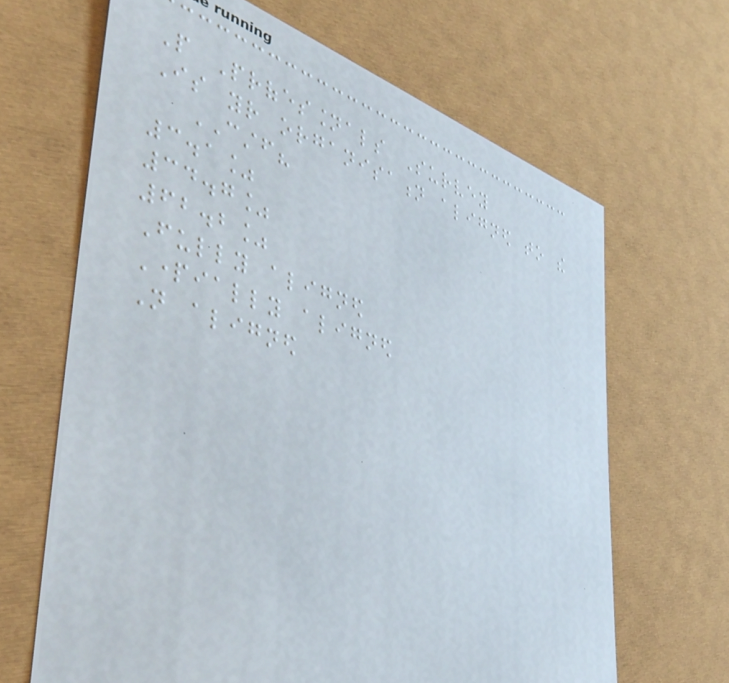People Professionals Survey
Is your organisation aligned to the
CSTF?
3.1%
34.7%
62.2%
Fully aligned
Partially aligned
Not aligned
